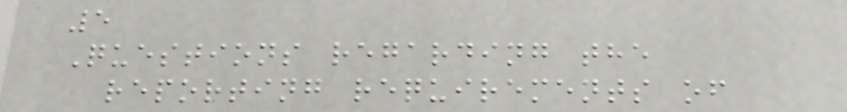5
Questions regarding the
reporting requirements of
